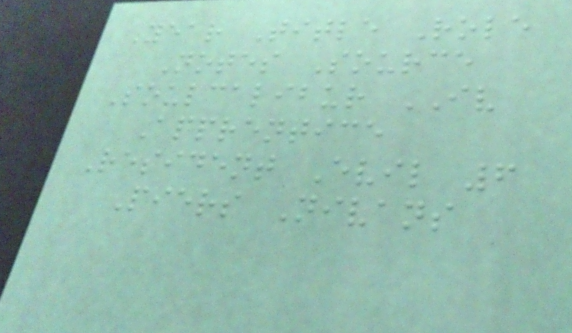Year Title Role
Notes Source
Soulcalibur IV
Apprentice
Resident Evil 6
Piers Nivans
